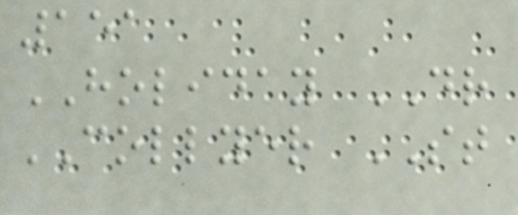151
HOLIDAY DR
COLLYER ST
